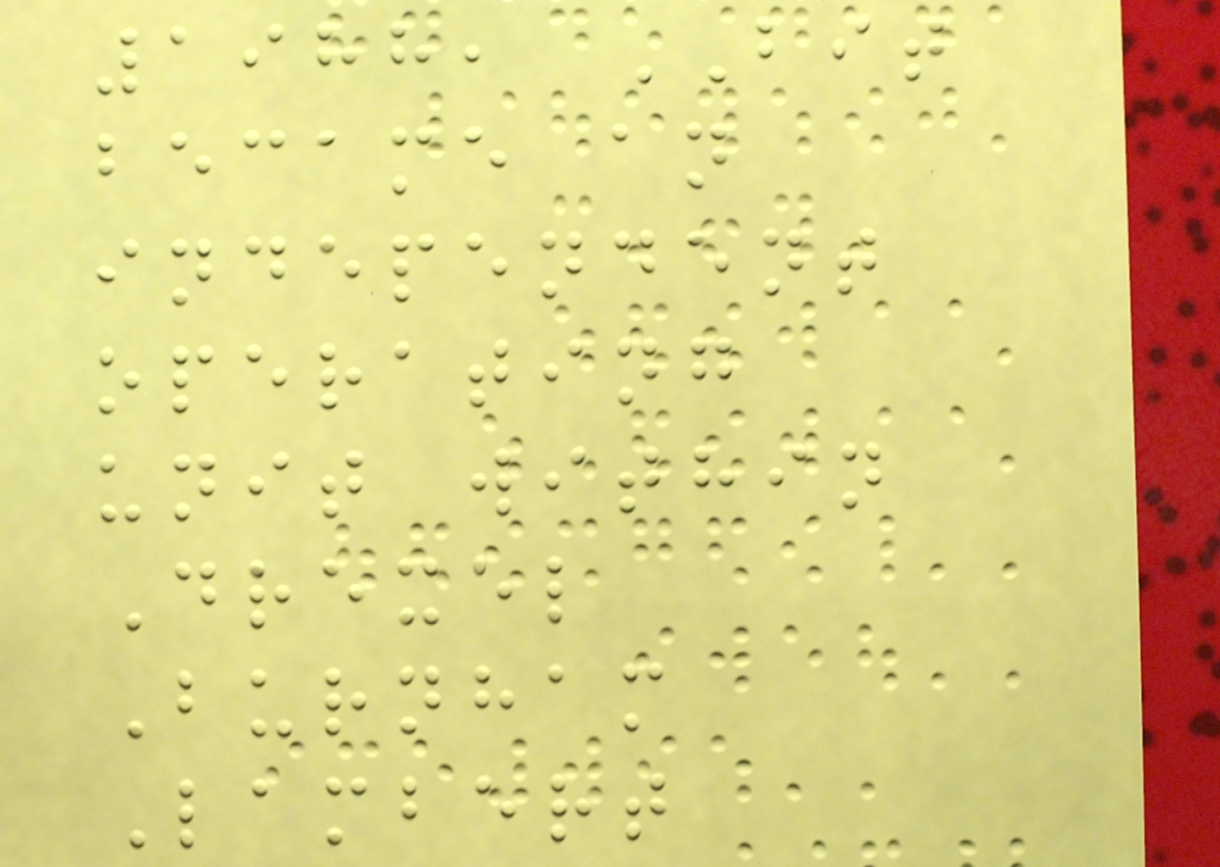1988, BIT
became an
independent
operating
unit within
Drexel
Burnham
Lambert
